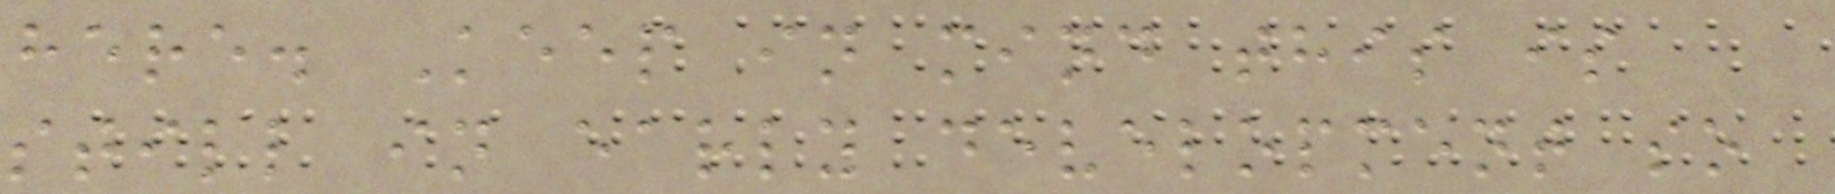here. Keep in mind this is
still in early development so
